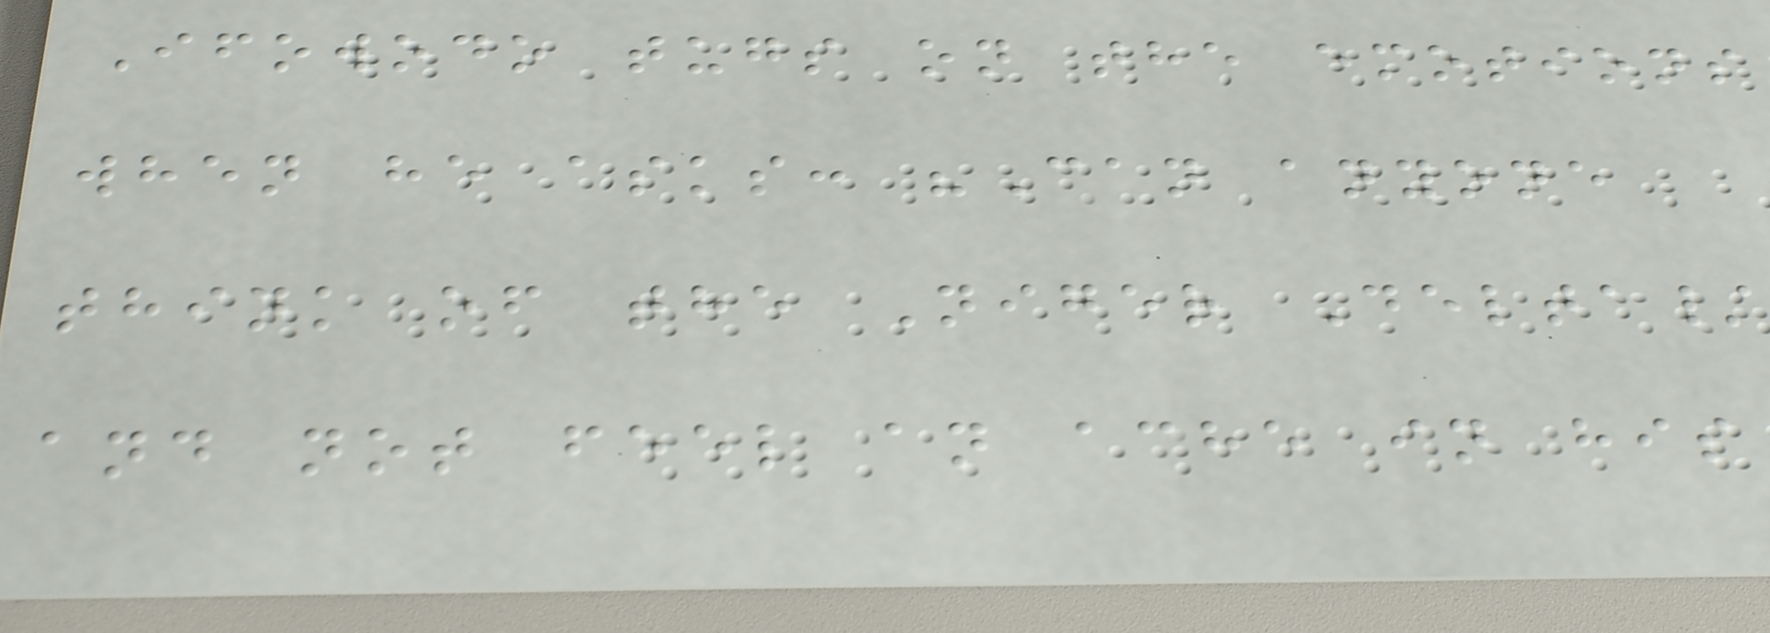Ifowodo tugs on the emotions
when he asks: "Can anyone
think of the Niger Delta/
and not feel an ache in his
